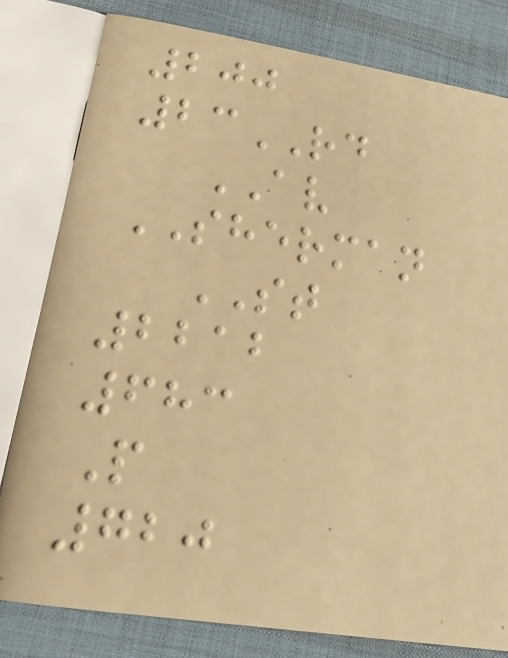200
23RD
AV
SHERMAN
ST
2212
683
P
720
